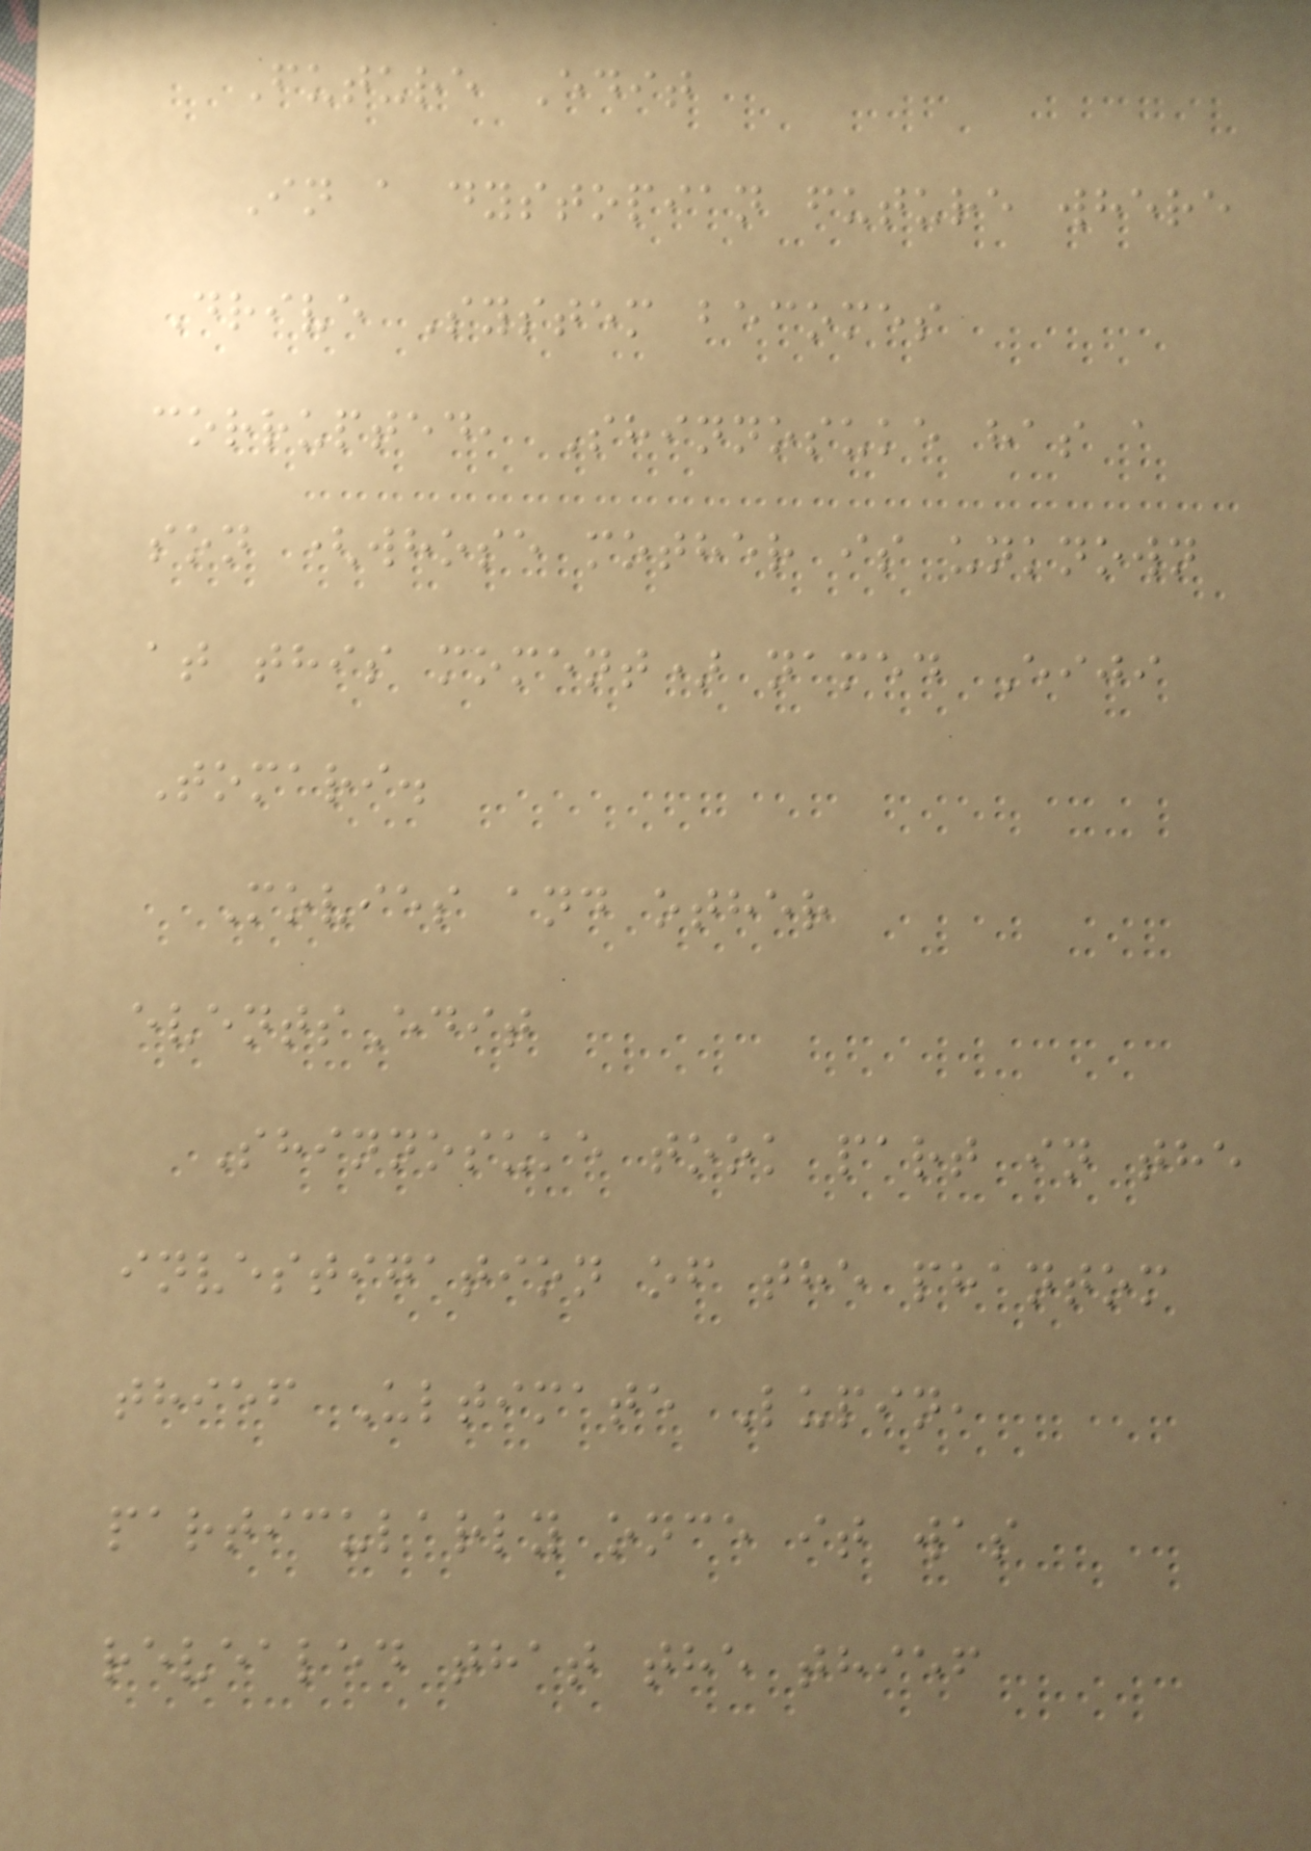Future Edit
In a dystopian future where
Drive System becomes
corrupted, Shinnosuke has a
son (whose mother is unknown
at this moment) named Eiji
Tomari.
Movies and other
eventsEdit
Shinnosuke took part in the
investigation of the phantom
thief Ultimate Lupin,
particularly once it was
revealed that the thief
